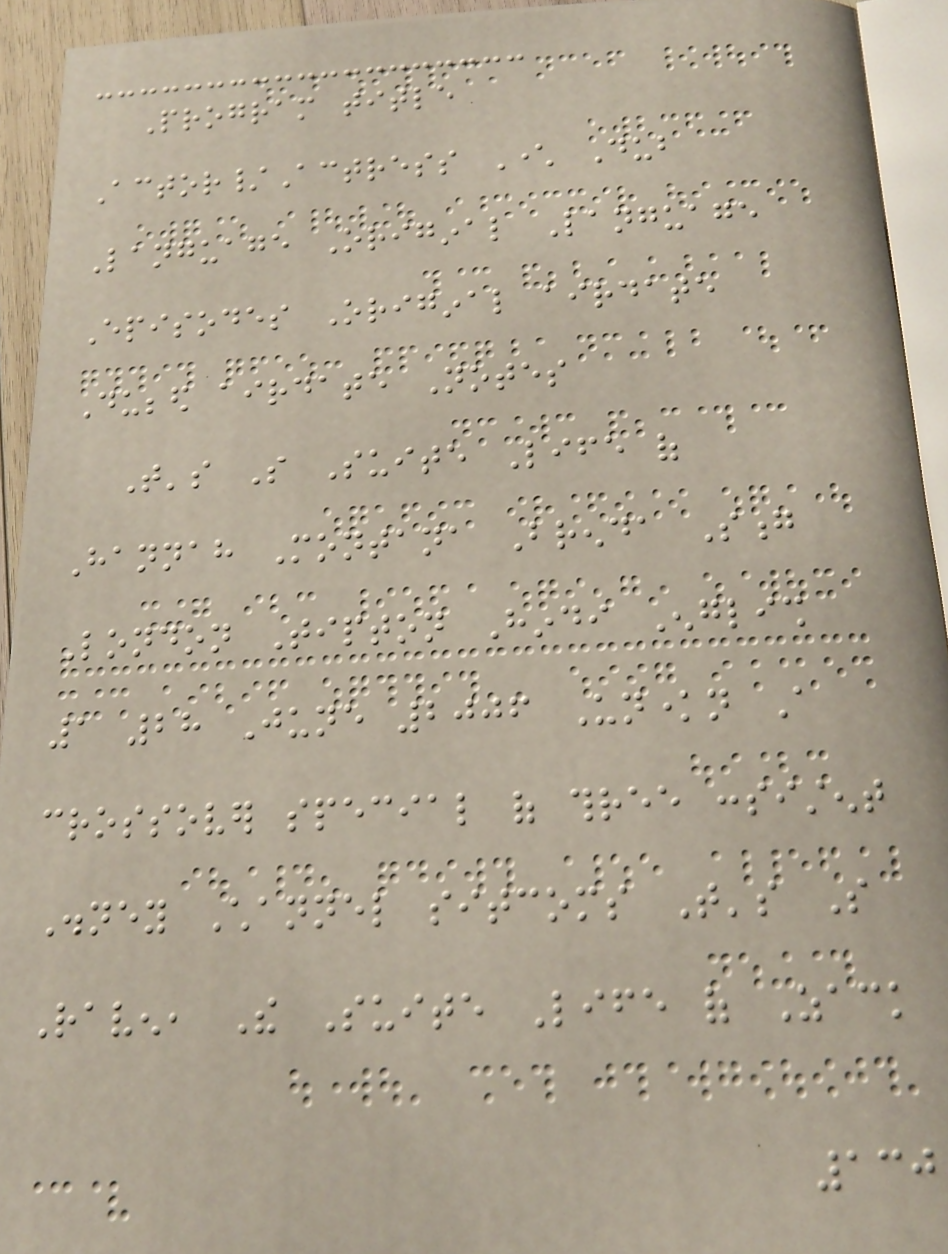Program title
Actor/Actress Character Dub
Language Original Language
Episodes Original airdate
Dubbed airdate Notes
That's So Suite Life of
Hannah Montana Brenda Song
London Tipton Hindi English
1 28 June 2006 Unknown A
crossover special of three consistent
Disney Channel sitcoms That's So
Raven, The Suite Life of Zack
130
